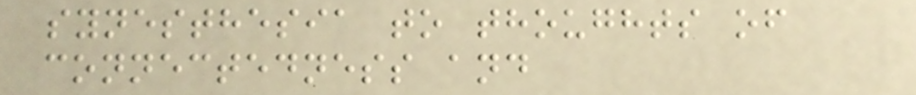synesthesia to thoughts of
connectedness and
